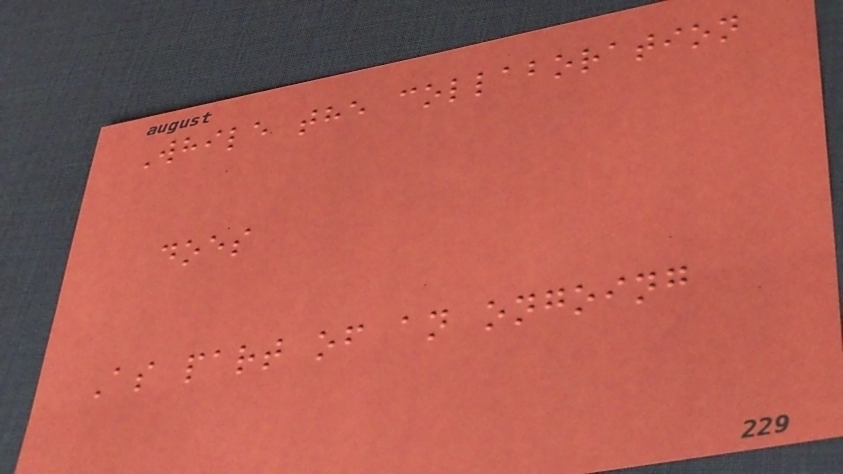While the collaboration
does
As part of an ongoing
